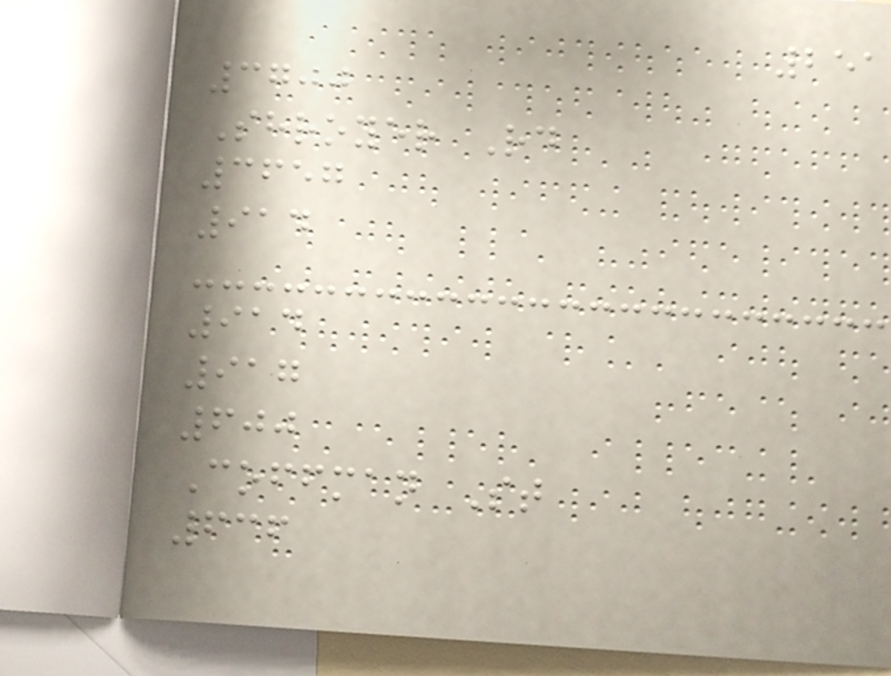251
3700
Shroyer Rd
3657
914
914
917
600
Coffman St
636
